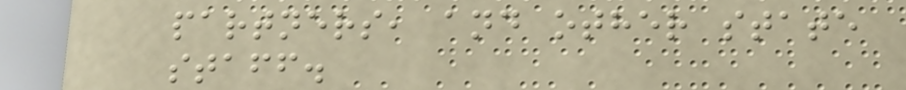partners, and other state
staff.
